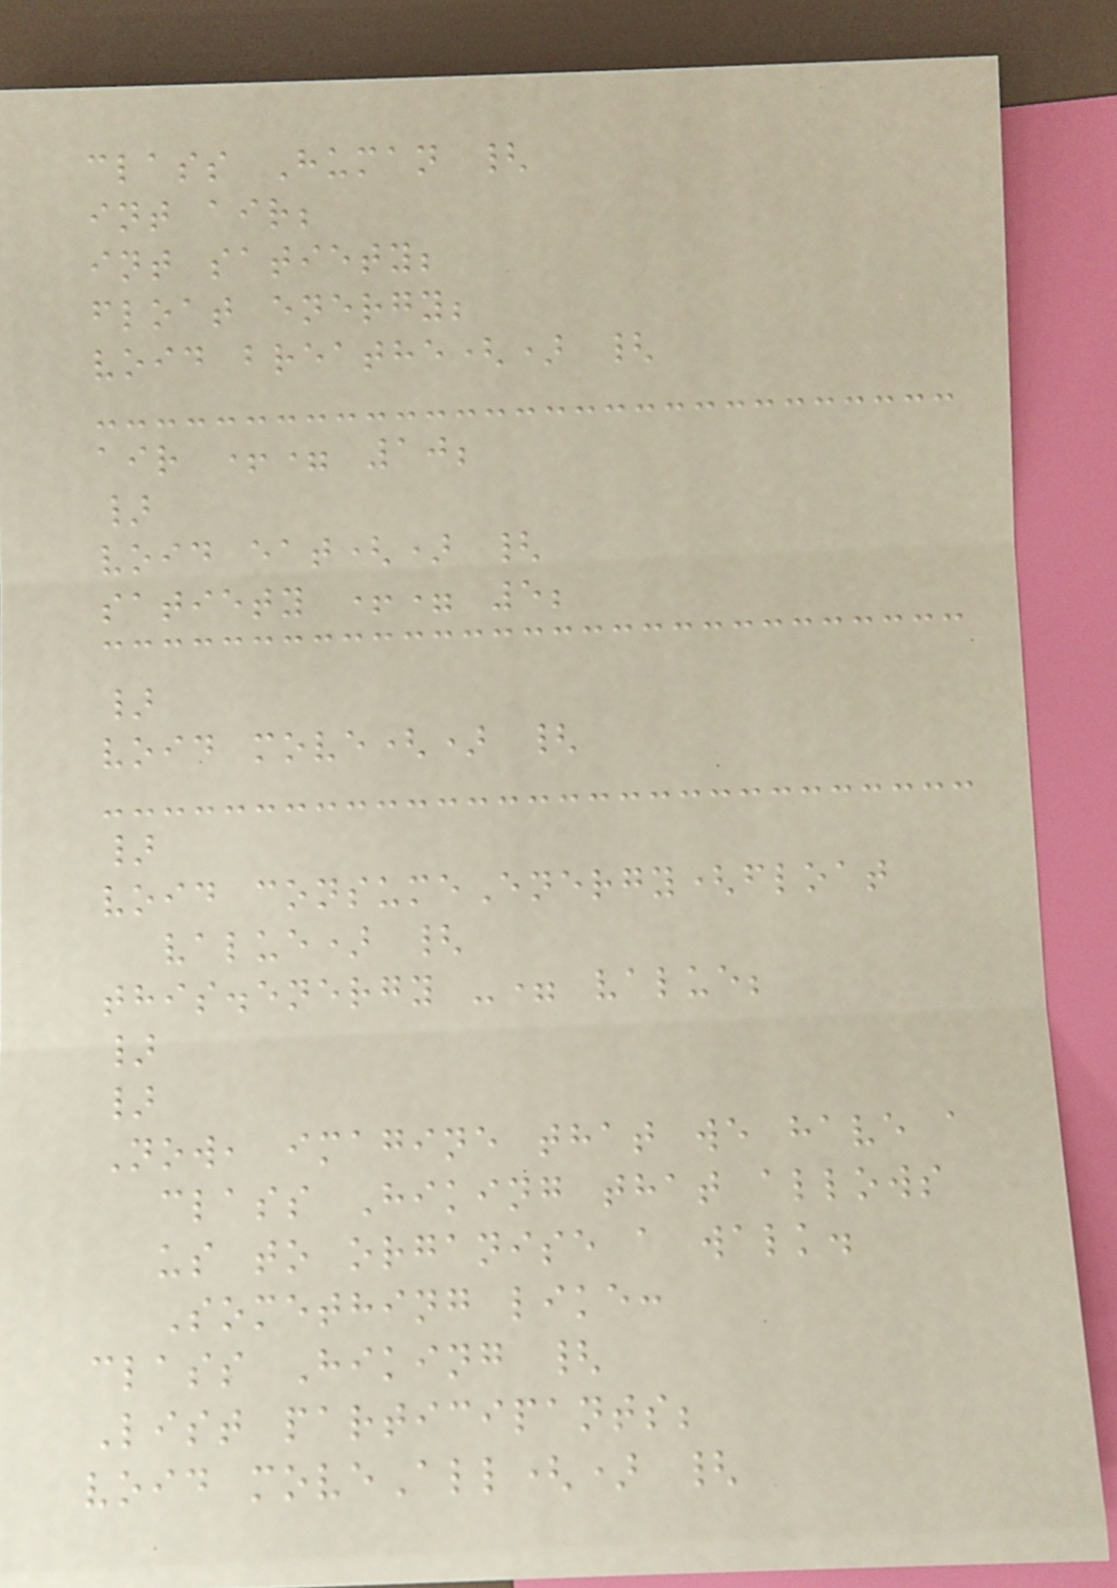class Human {
int air;
int satiety;
float energy;
void breathe() {
air += 10;
}
void eat() {
satiety += 5;
}
void move() {
}
void consumeEnergy(float
value) {
this.energy -= value;
}
}
Now, imagine that we have a
class Hiking that allows
us to organise a walk.
Something like:
class Hiking {
List participants;
void moveAll() {
